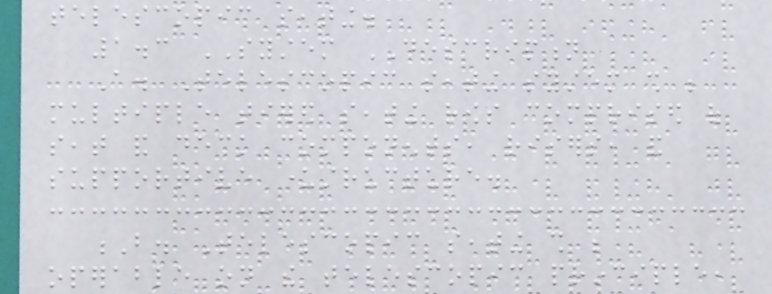telescopic seating.
1.3 SYSTEM DESCRIPTION
A. Telescopic seating system shall be
multiple tiered seating rows comprised of
seat and deck components, risers, and
supportive understructure.
B. Telescopic seating shall be
operable on the telescopic principle,
